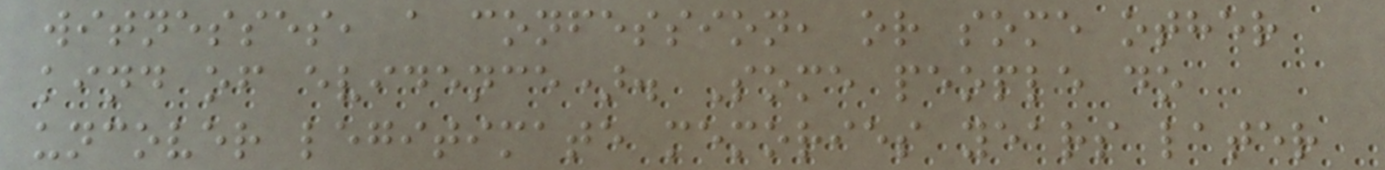witnesses, a confession, or some other
kind of evidence). Some people do
uncover legitimate memories years later
